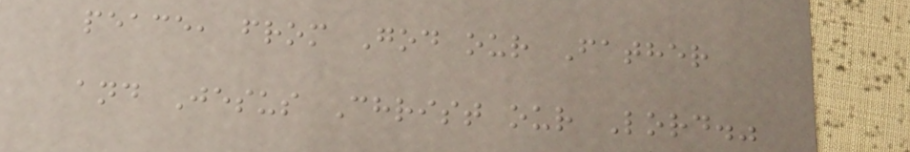peace, from God our Father
and Jesus Christ our Lord."
